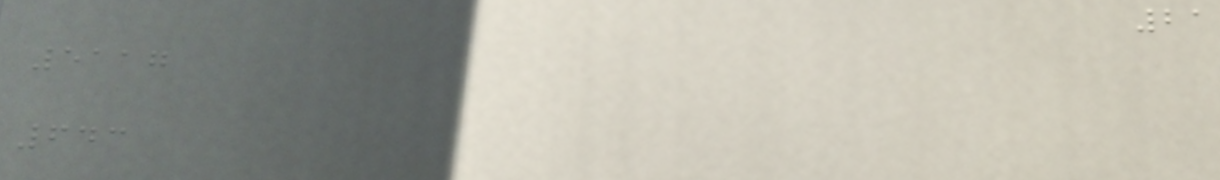21
5117
643
